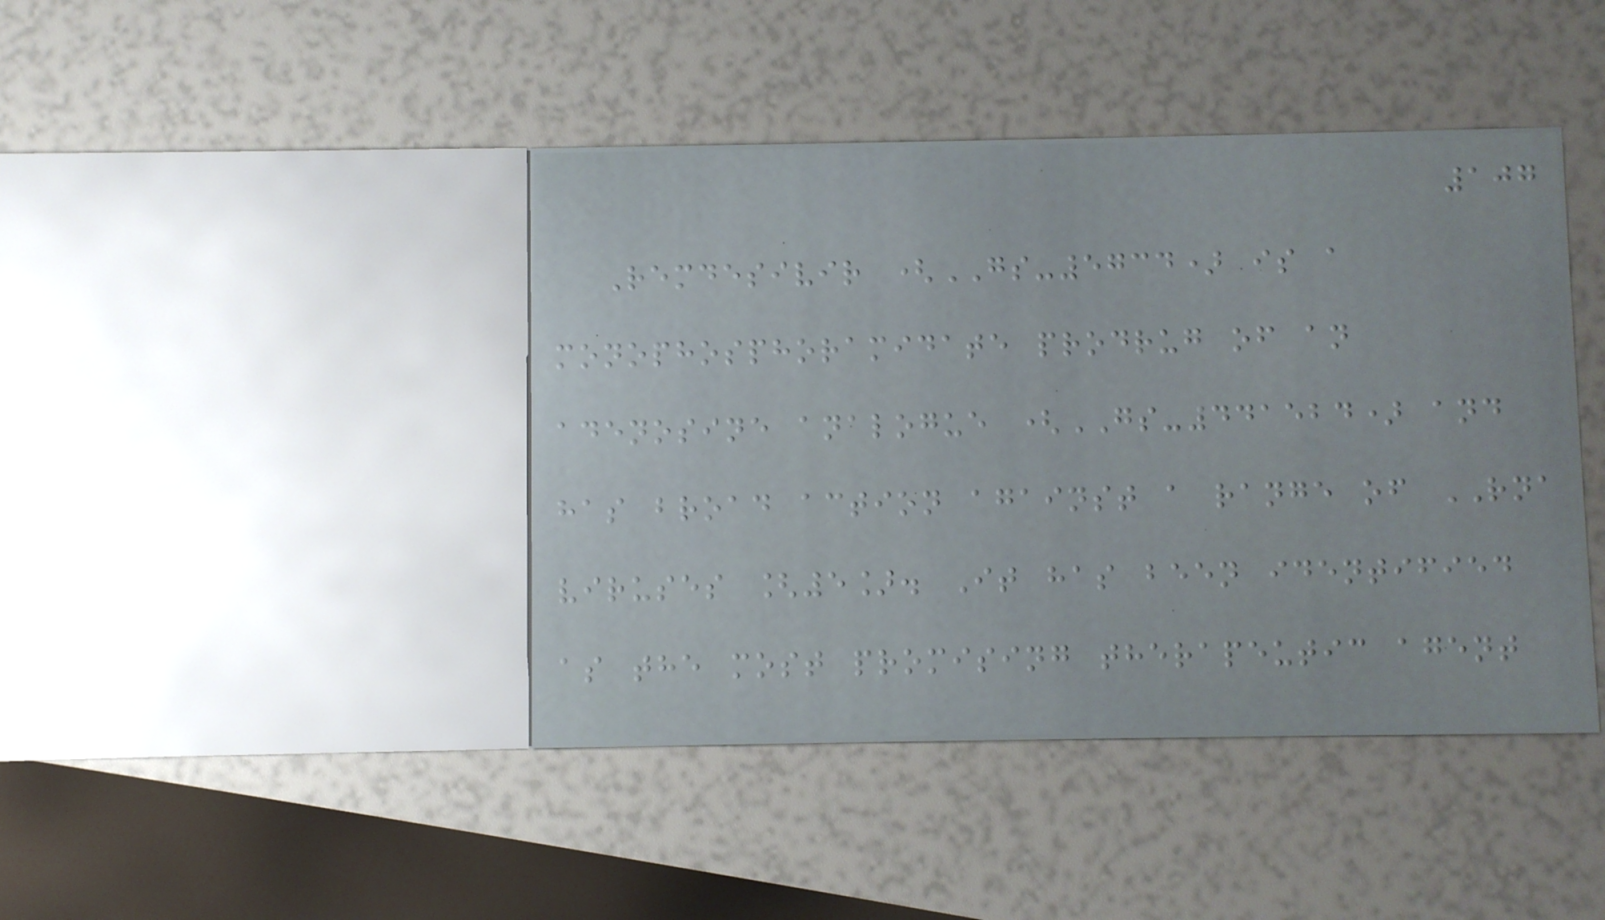107
Remdesivir (GS-5734) is a
monophosphoramidate prodrug of an
adenosine analogue (GS-441524) and
has broad action against a range of RNA
viruses [5]. It has been identified
as the most promising therapeutic agent
